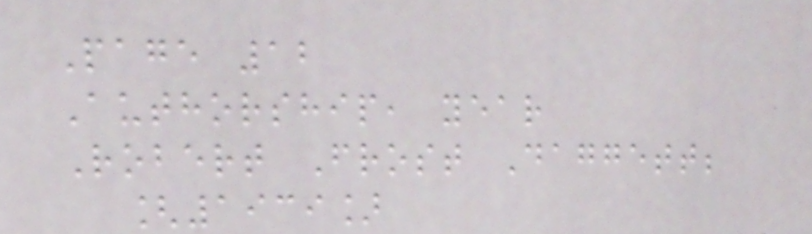Page 12
Authorship, year
Robert Frost Daggett;
[1939]
